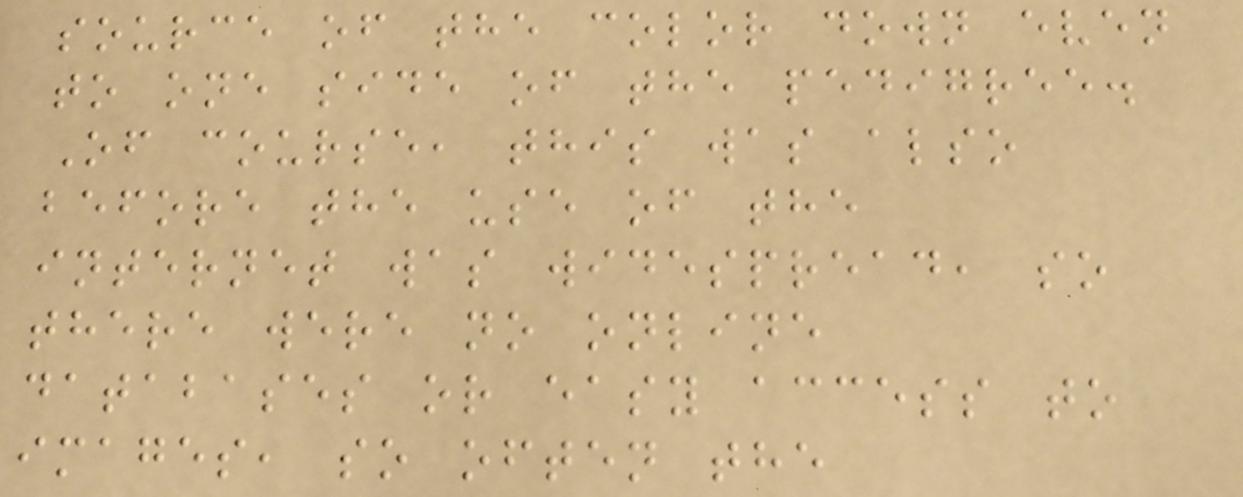source of the color down even
to one side of the pedigree.
Of course, this was also
before the use of the
internet was widespread, so
there were no online
databases or easy access to
images, so often the
